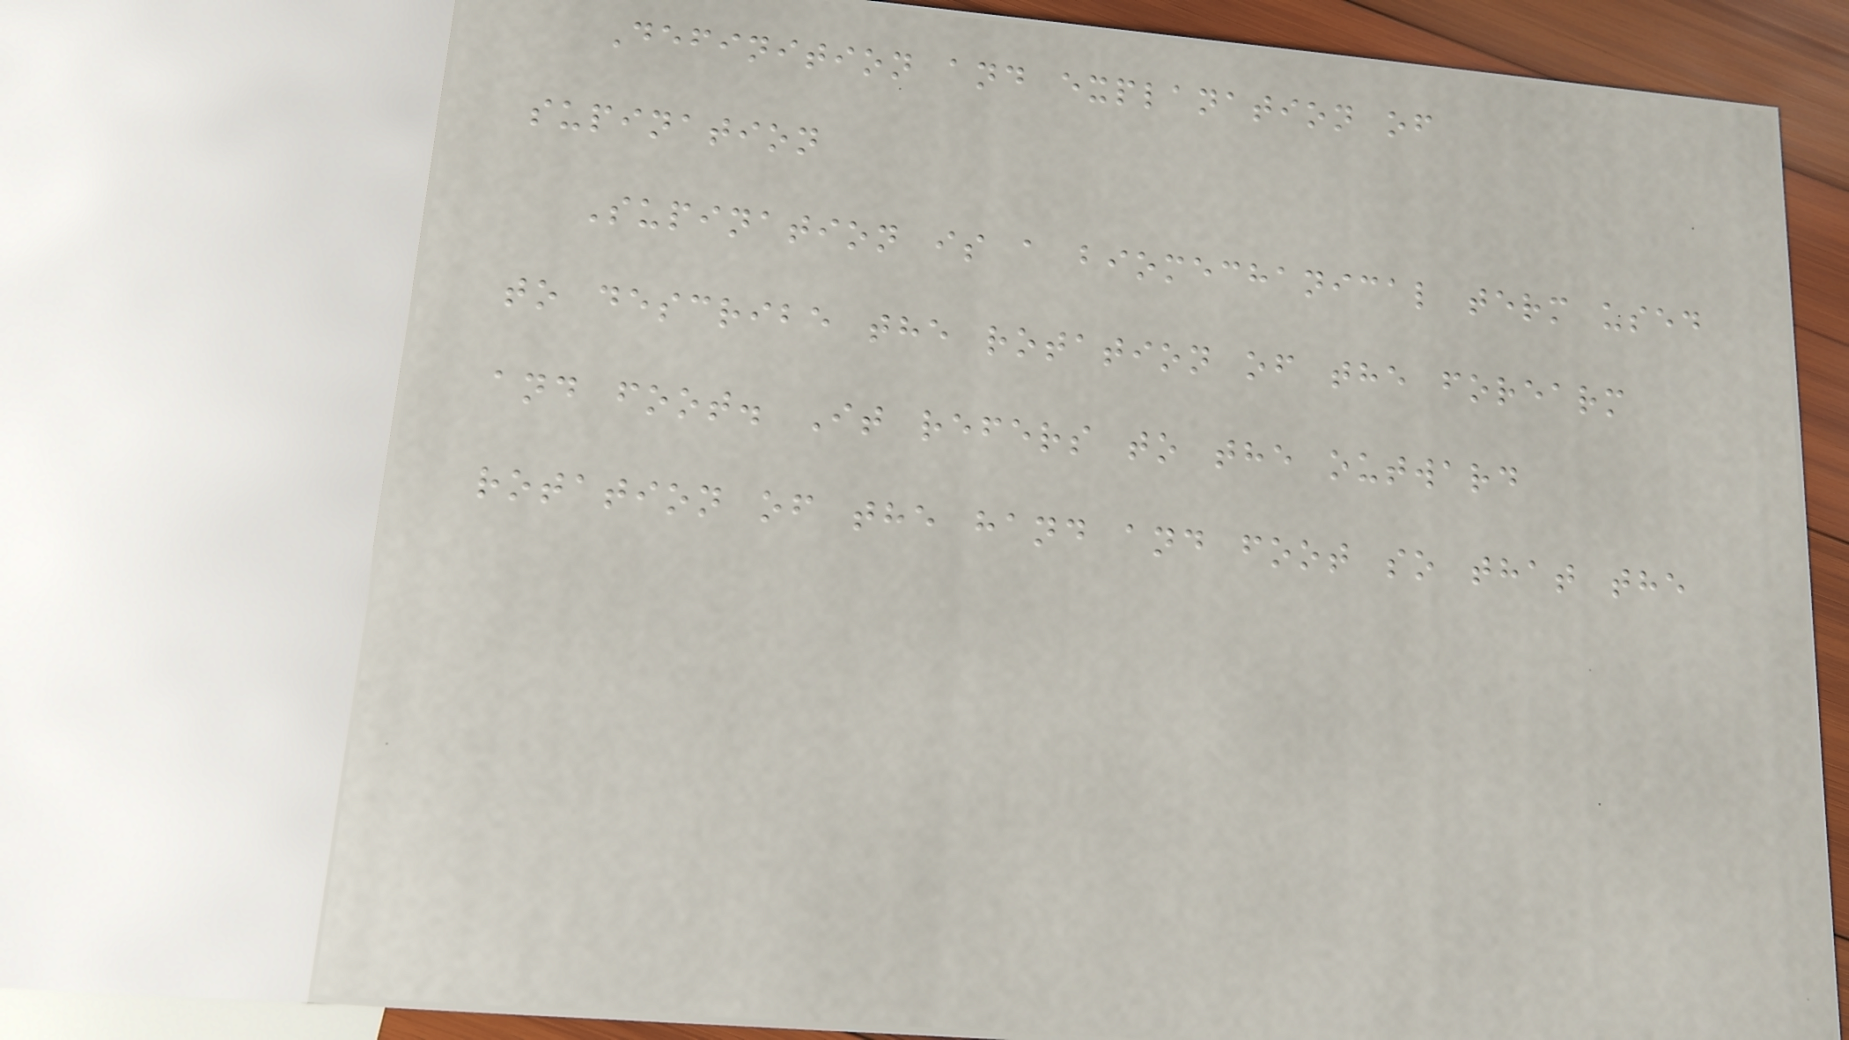Definition and explanation of
supination
Supination is a biomechanical term used
to describe the rotation of the forearm
and foot. It refers to the outward
rotation of the hand and foot so that the
